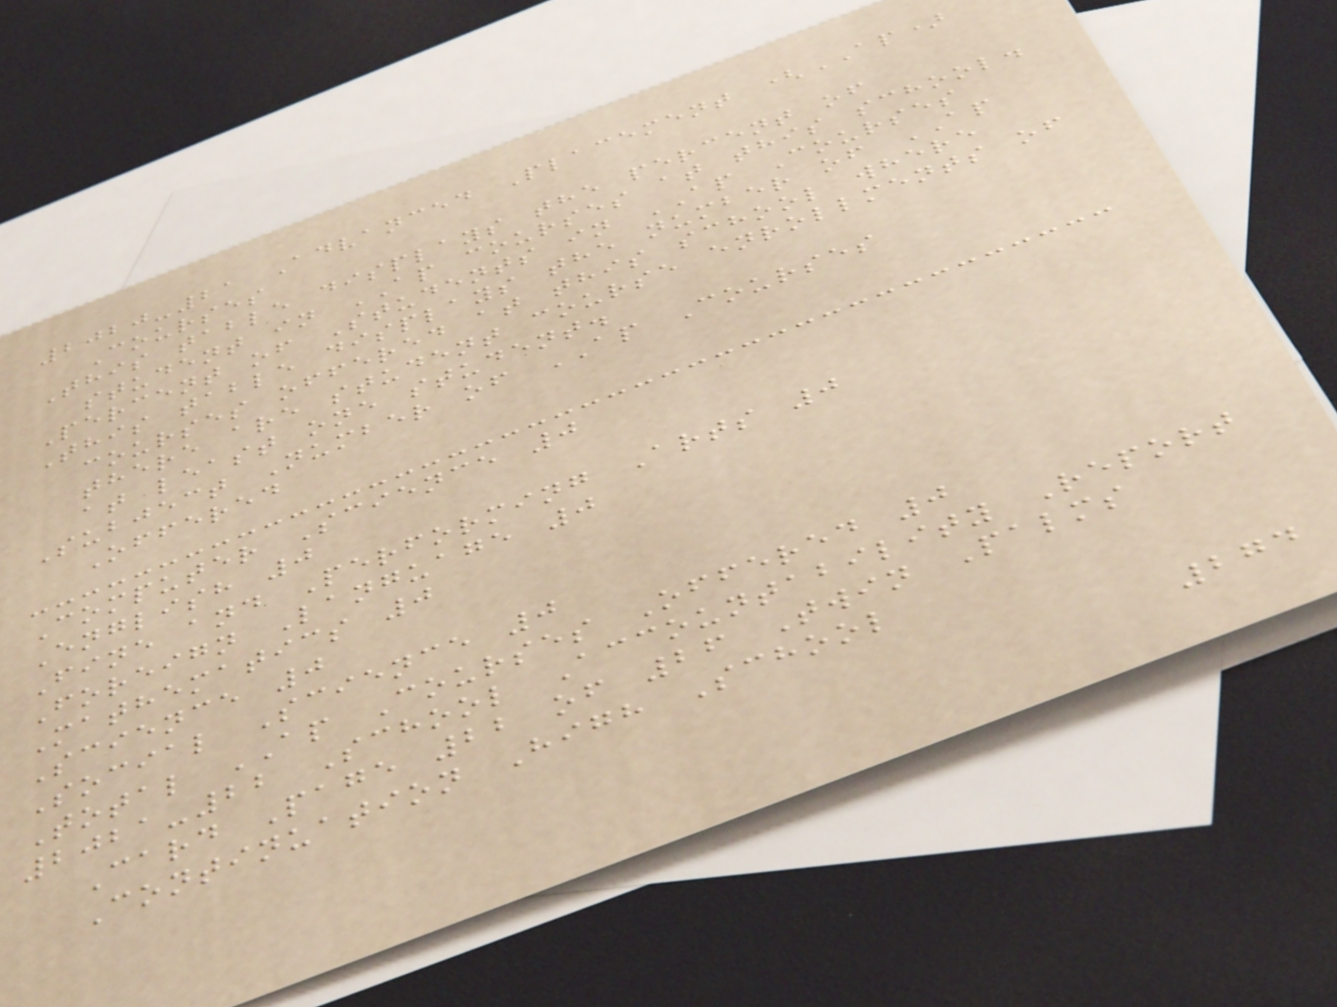2020-21 Advanced Placement (AP)
Courses
This table displays the percent of
student in AP courses at this school.
Percent of Students in AP Courses
This table displays the number of AP
courses offered at this school where
there are student course enrollments of
at least one student.
Subject Number of AP Courses
Offered
Computer Science 0
English 0
Fine and Performing Arts 0
Foreign Language 0
Mathematics 0
Science 0
Social Science 0
Total AP Courses Offered 0
2021-22 School Accountability Report
Card Page 22 of 26 Twin Palms
Continuation High School
274
